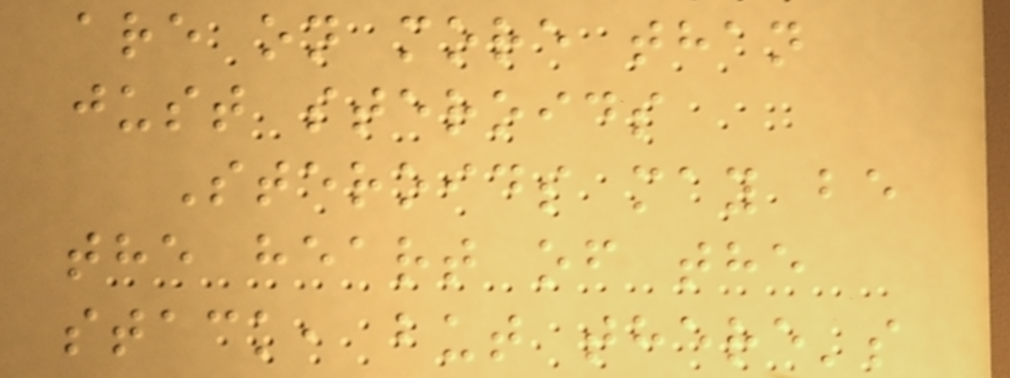are on more than
just steroids
Steroids may be
the heart of the
stack, but there's
